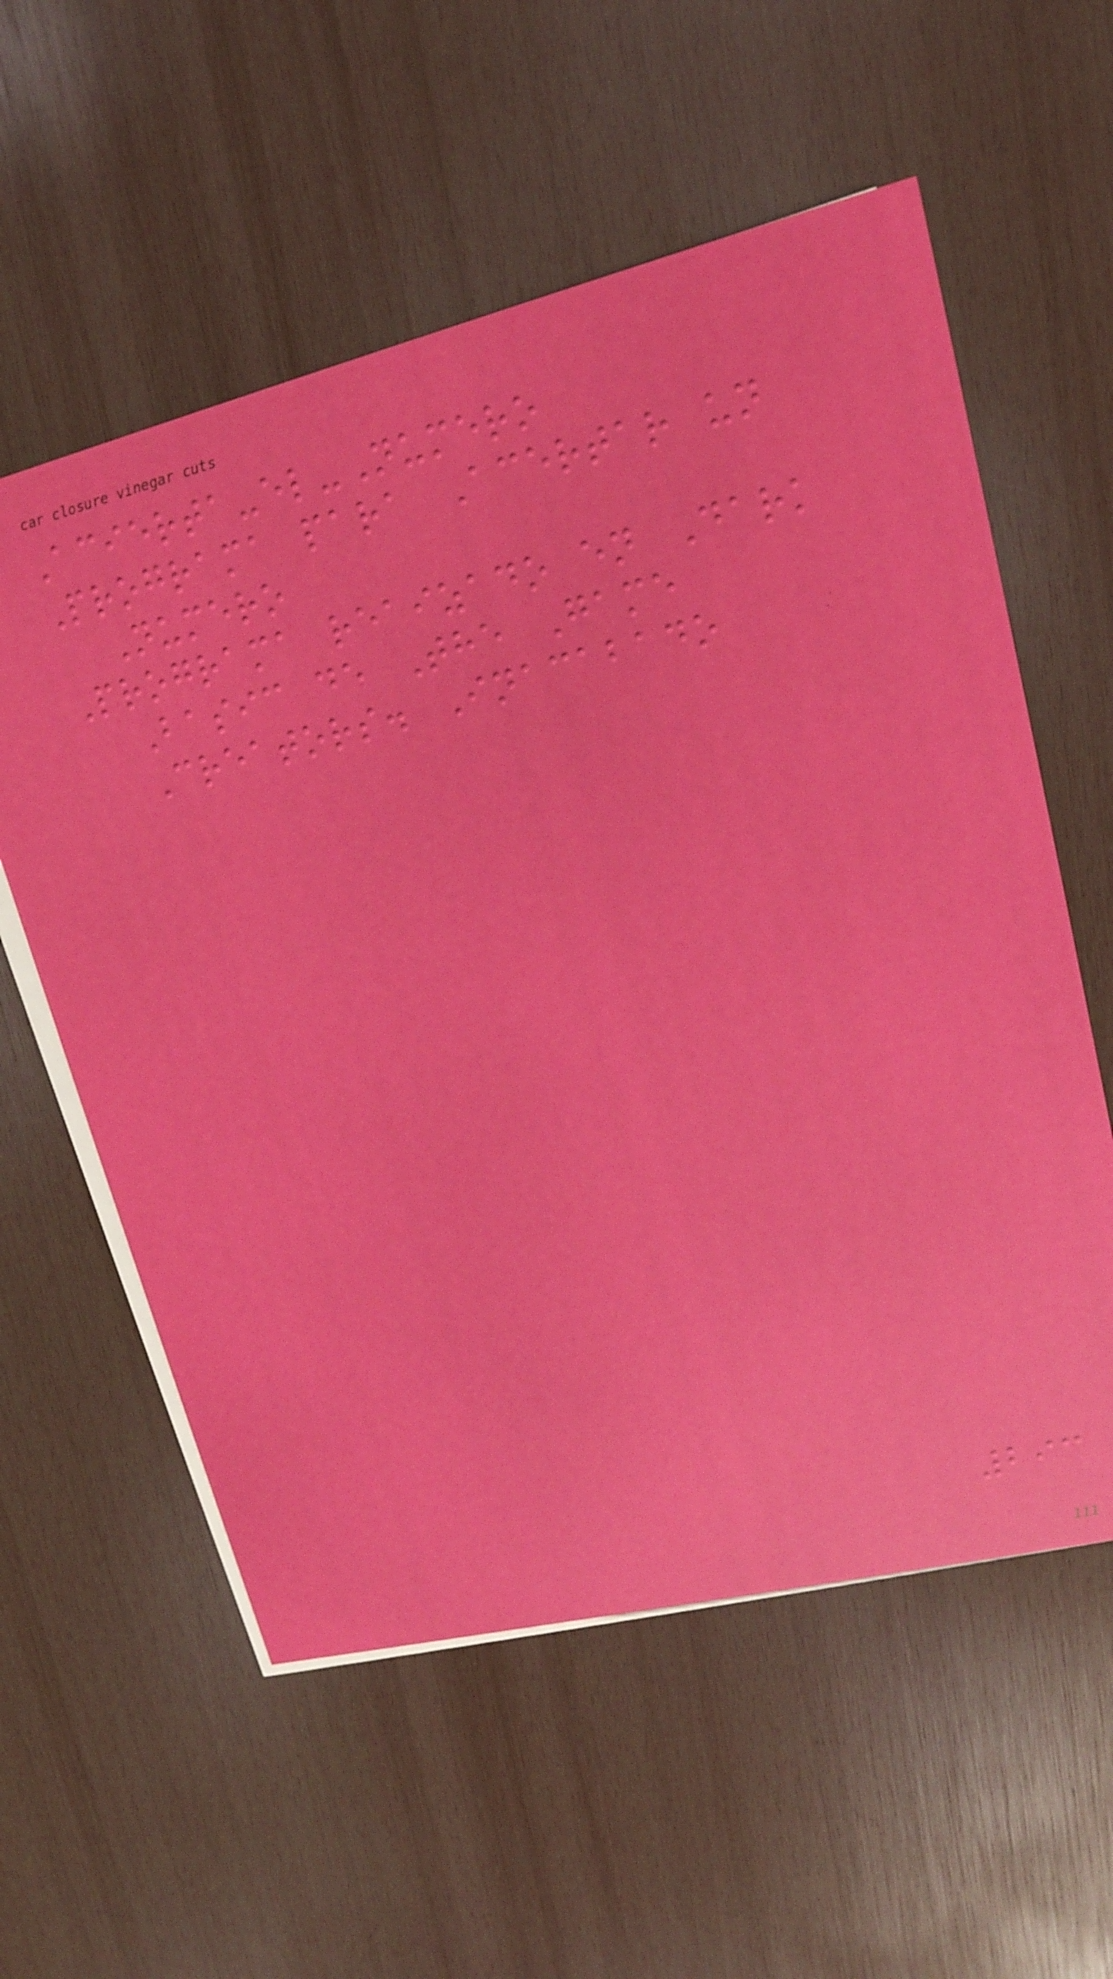Acierta-el-Numero
Programa para Acertar un
Numero
Programa reaizado en Dark
Basic de The Game
Creators. Inacabado
293
